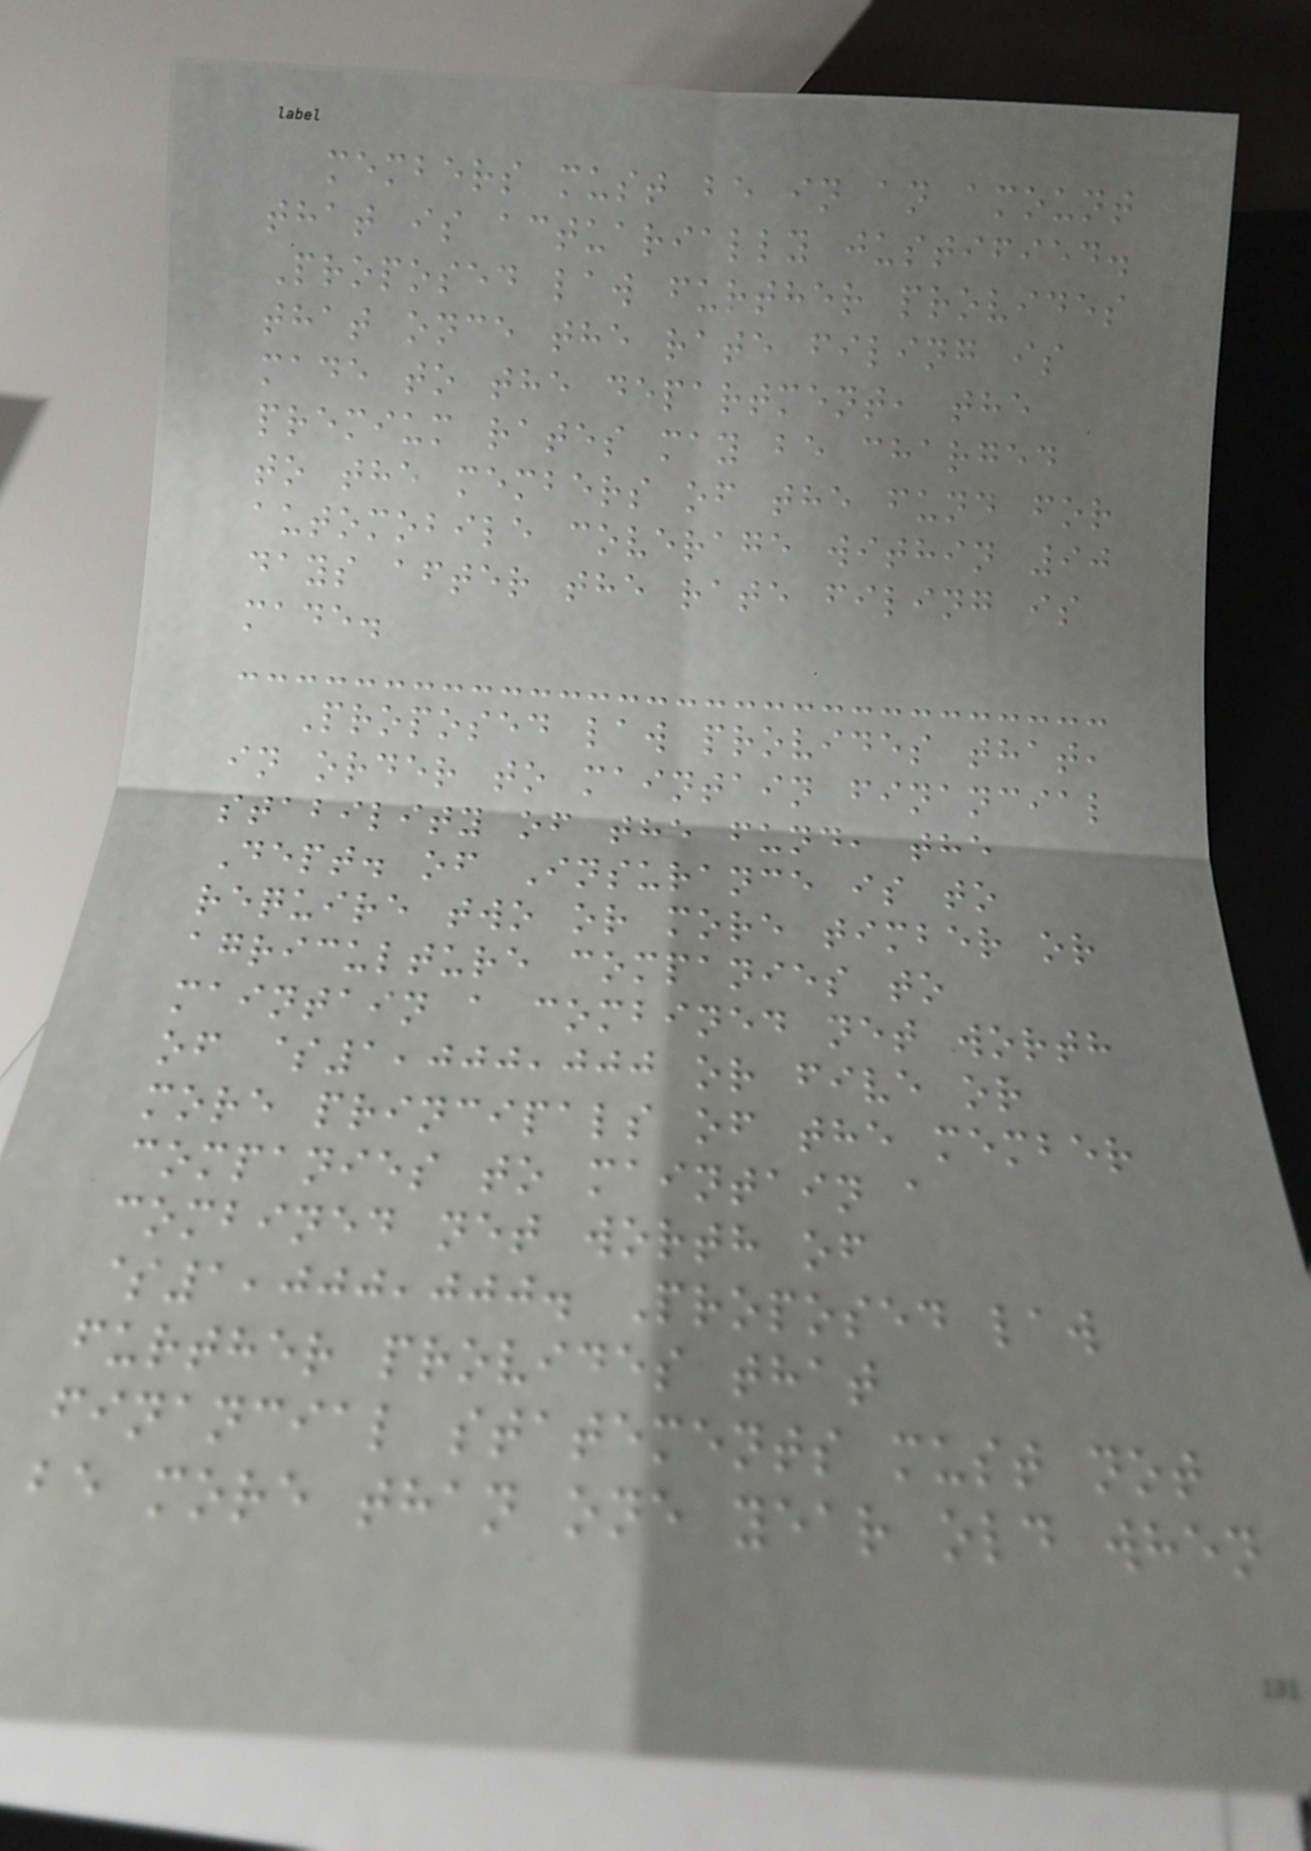members must be in an amount
that is actuarially justified.
Proposed law further provides
that once the rate filing is
made to the department, the
premium rates may be charged
to the members of the fund for
automobile coverage within 90
days after the rate filing is
made.
Proposed law provides that,
in order to maintain financial
stability of the fund, the
Dept. of Insurance is to
require two or more timber or
agriculture companies to
maintain a combined net worth
of $1,000,000 or five or
more principals of the member
companies to maintain a
combined net worth of
$1,000,000. Proposed law
further provides that
financial statements must not
be more than one year old when
